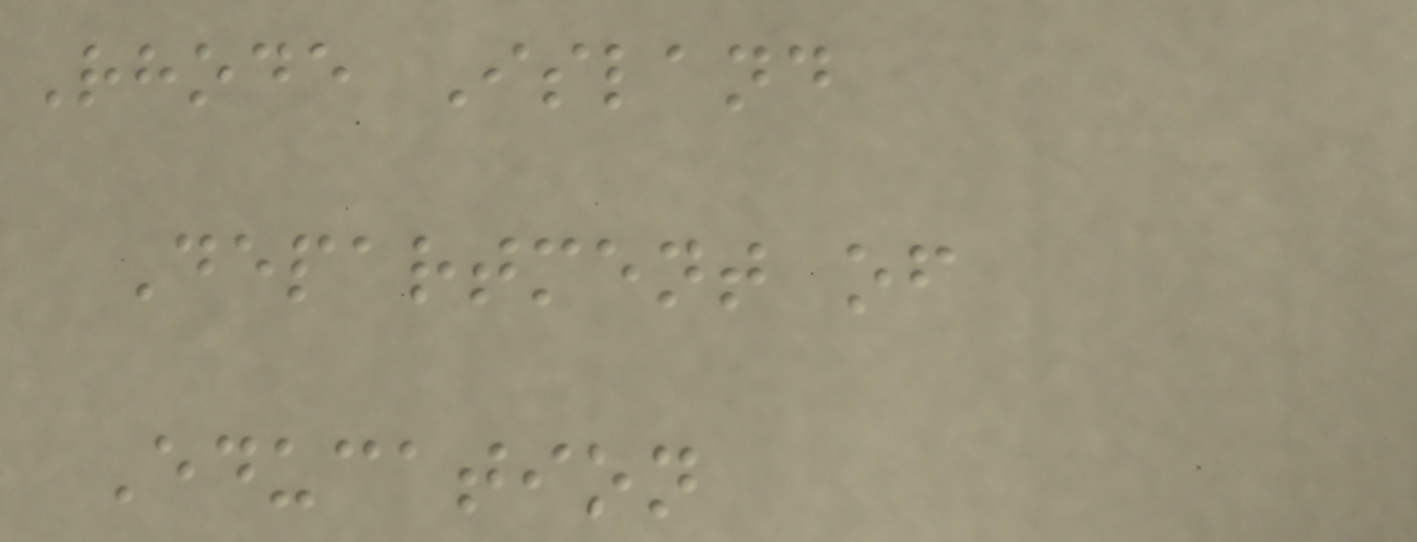Rhode Island
Department of
Education
